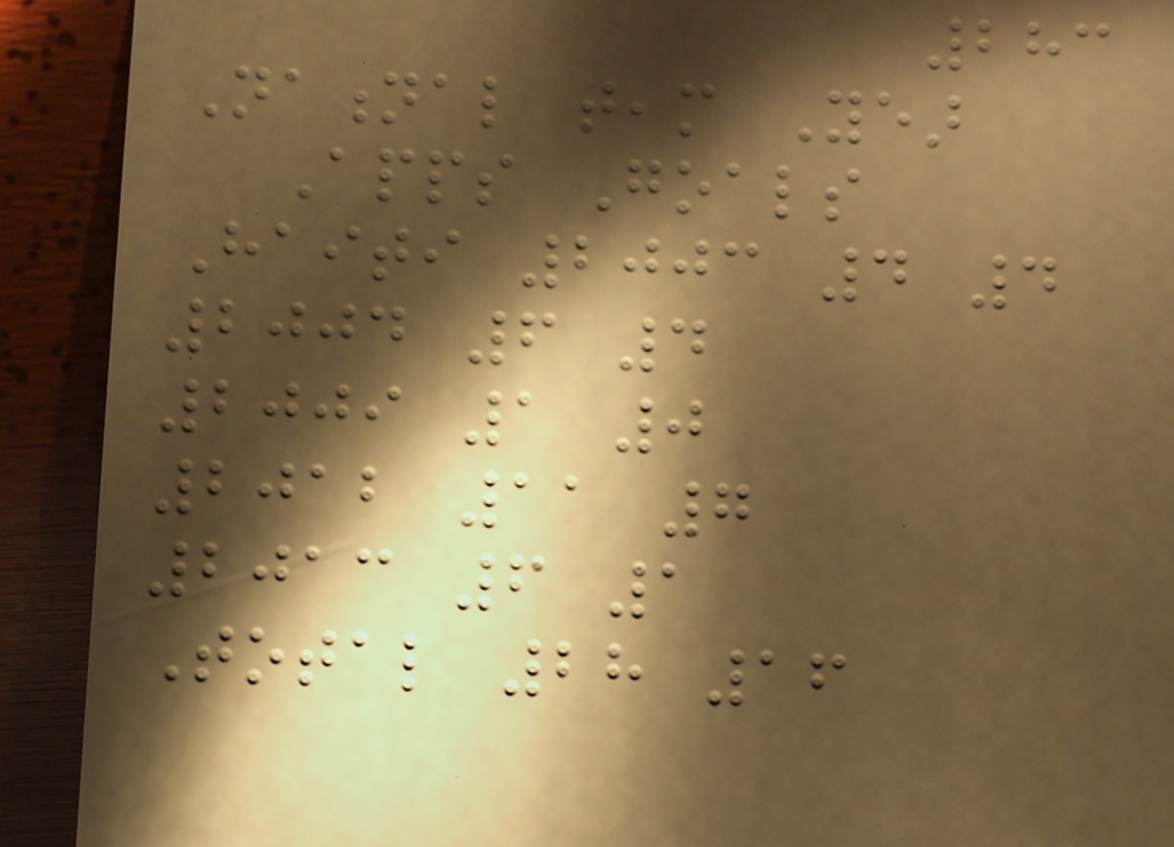283
National team Year
Apps Goals
Haiti 2003 4 4
2004 6 4
2009 1 0
2012 11 7
2013 6 1
Total 28 16
